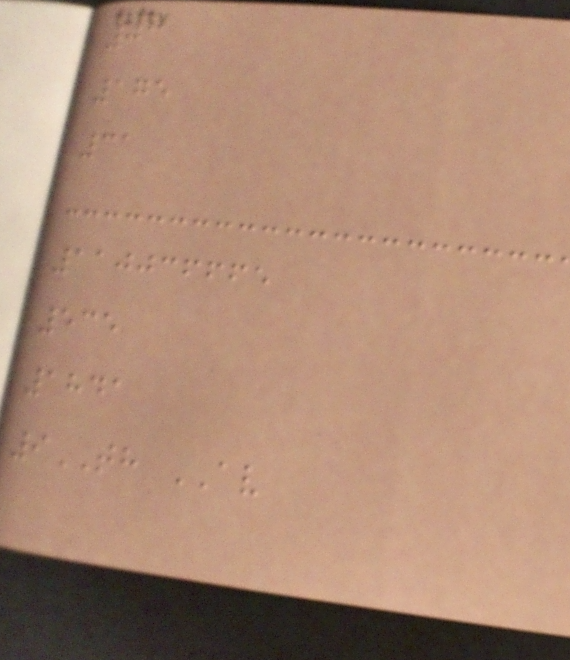01
175
31
110036665
535
1841
9TH AV
